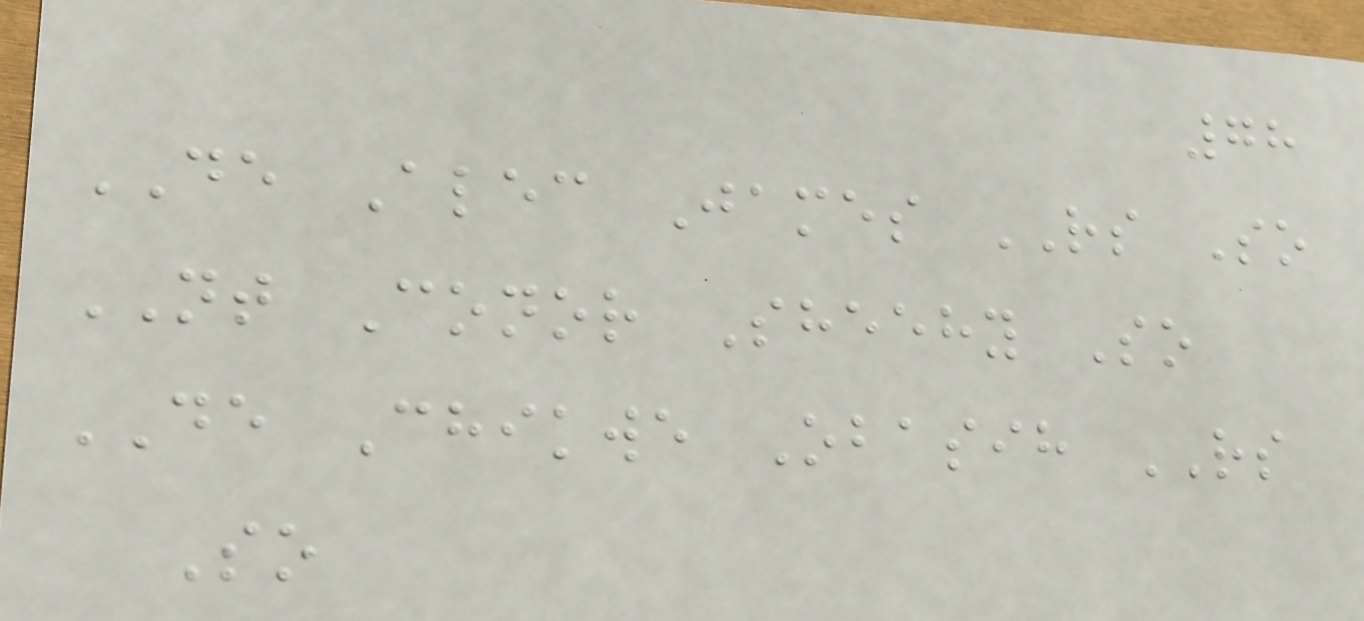78
DE Alec James RS So
NT Conor Sheehy So
DE Chikwe Obasih RS
So
